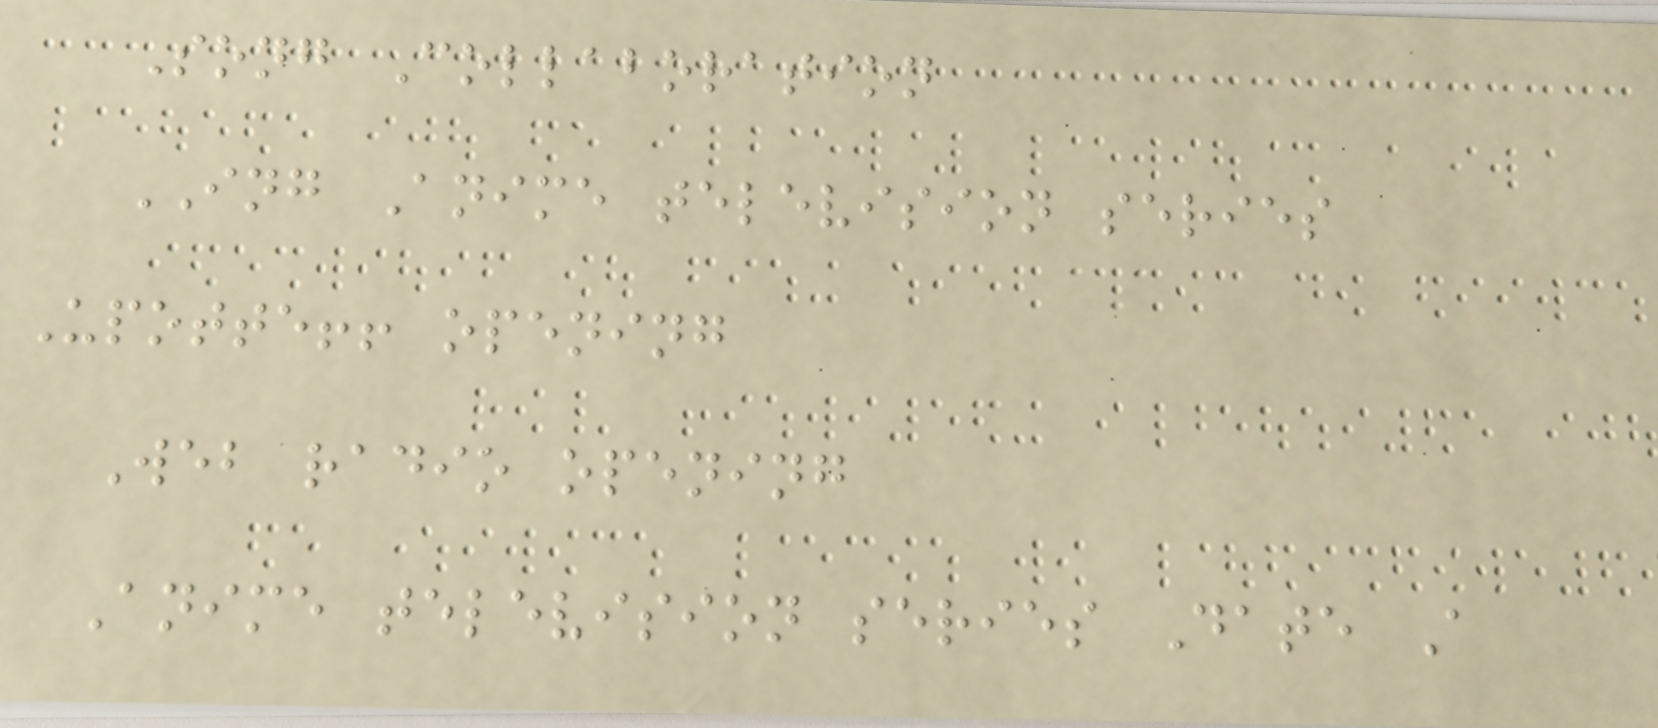Song Collaboration
ING Anime television series
Upotte!! opening
Web radio opening
Anime television series Date A
